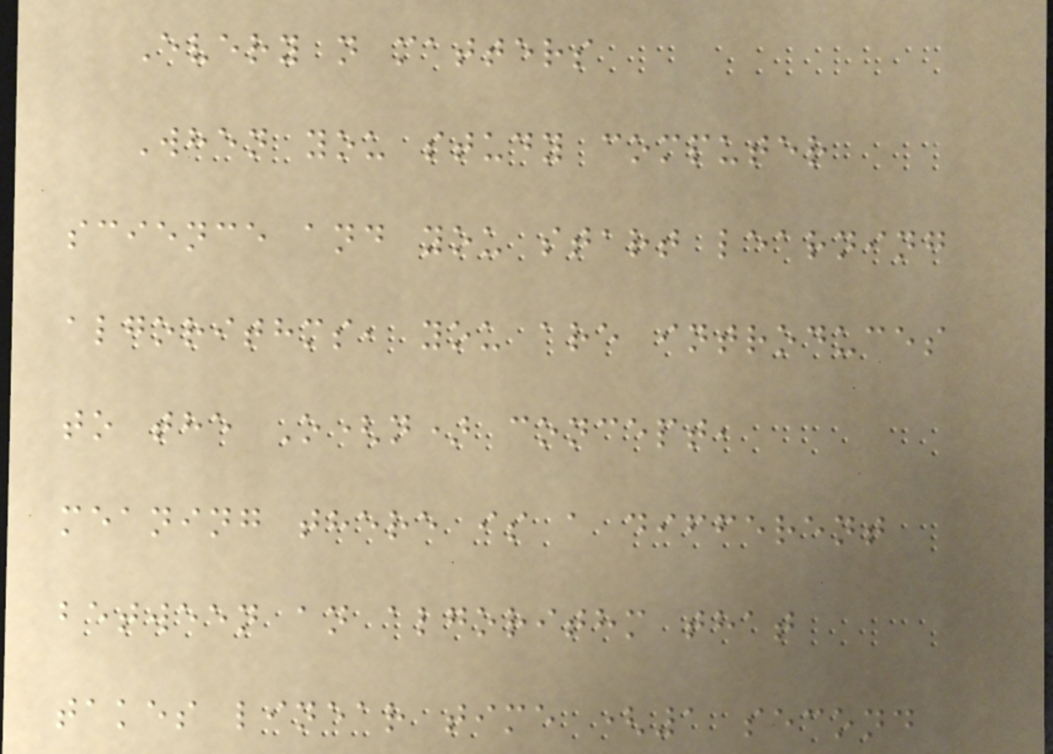Every n matters
When you study computer
science and you start learning
algorithms, you are introduces
to the O(n) concept,
meaning there is a different
between an algorithm that
takes linear time (1 second
